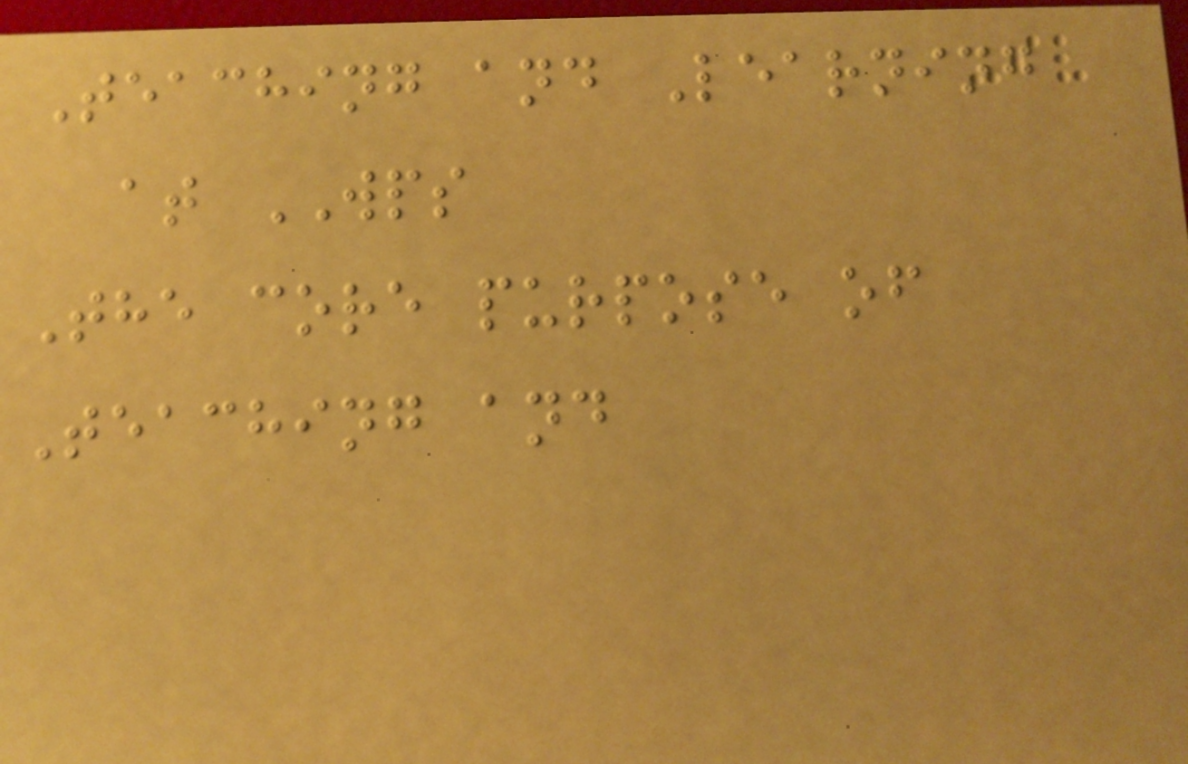Teaching and Learning
at WPS
The core purpose of
Teaching and
